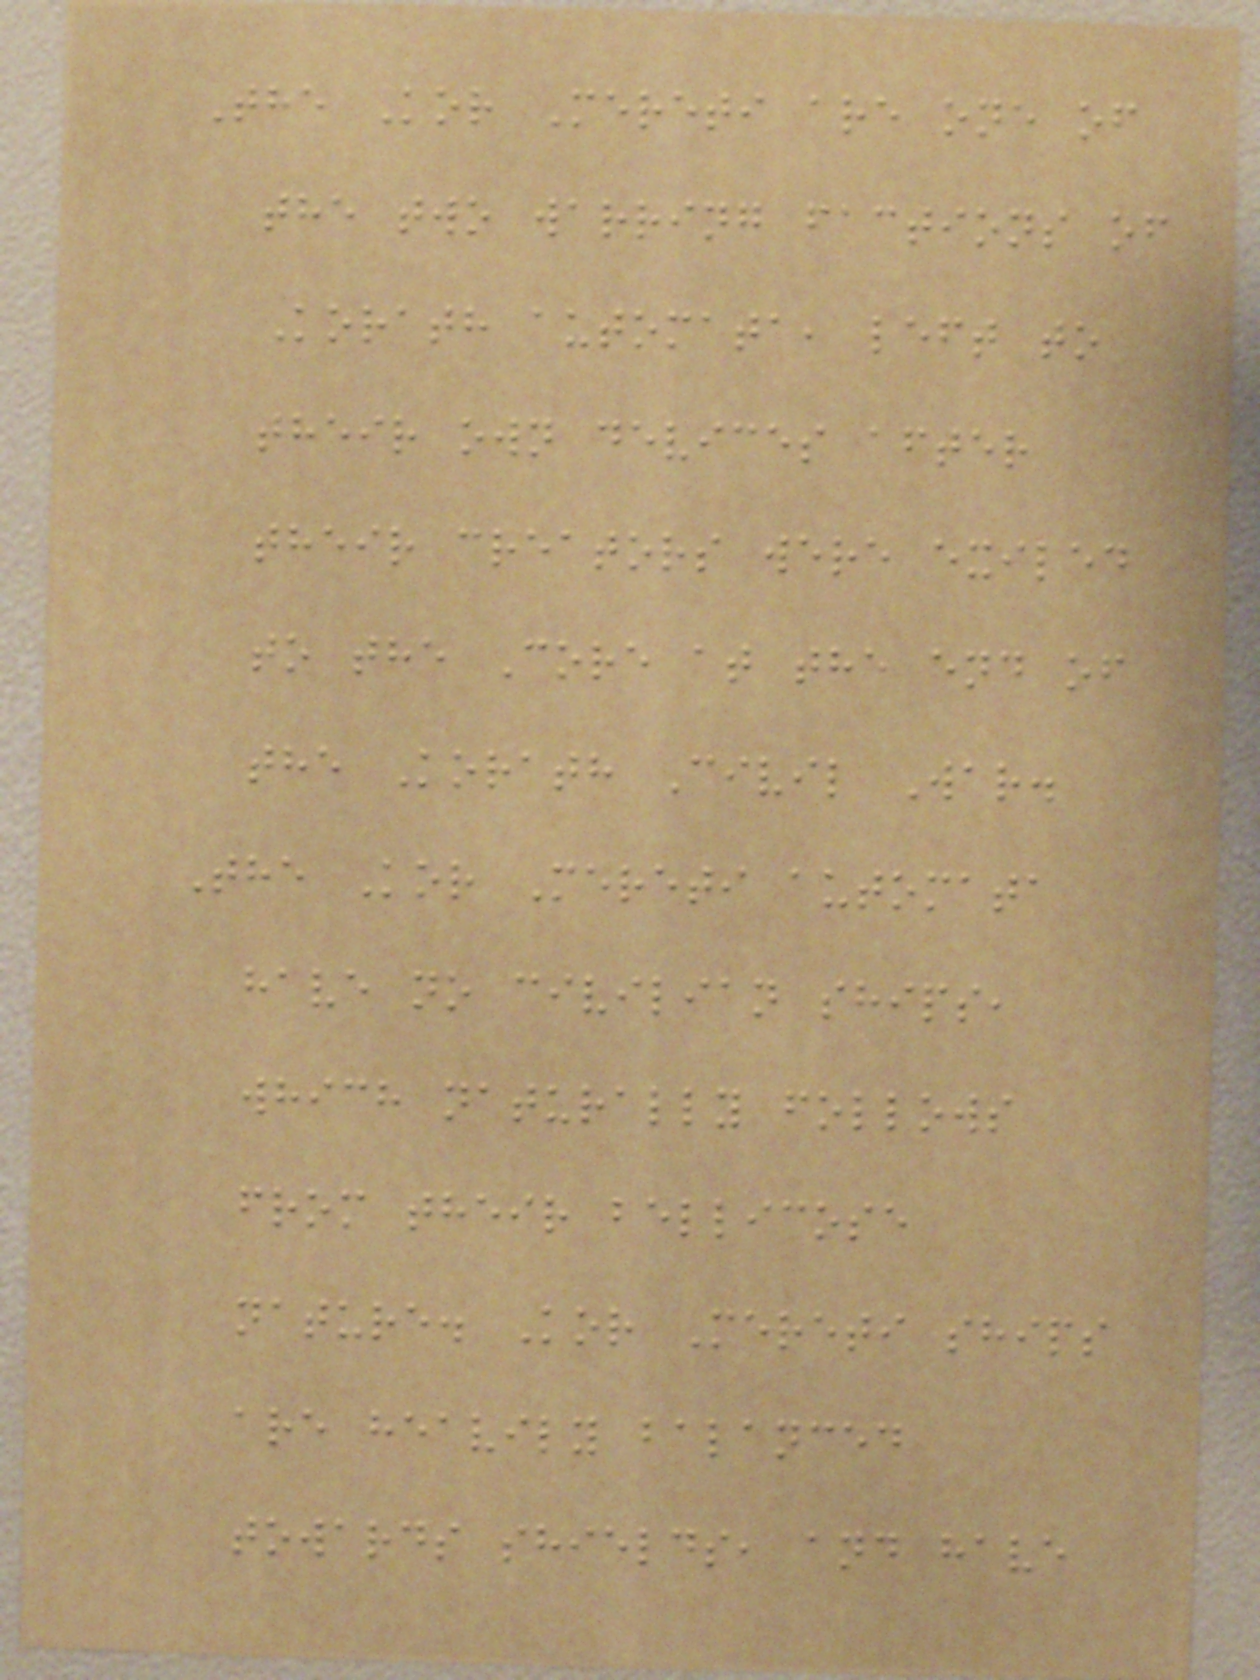The Kor Mereti are one of
the two warring factions of
Korath automata, left to
their own devices after
their creators were exiled
to the Core at the end of
the Korath Civil War.
The Kor Mereti automata
have no civilian ships,
which naturally follows
from their bellicose
nature. Kor Mereti ships
are heavily balanced
towards shields, and have
